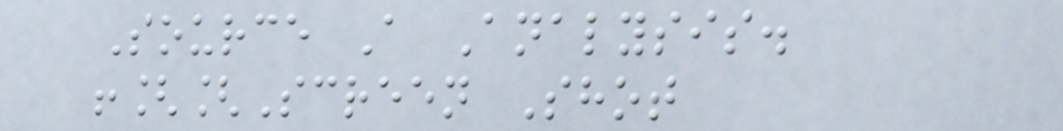Source A Analysis.
![[Screen Shot
